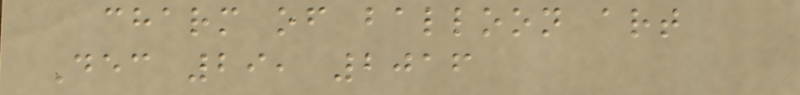charm of balloon art
Dec 29, 2016
